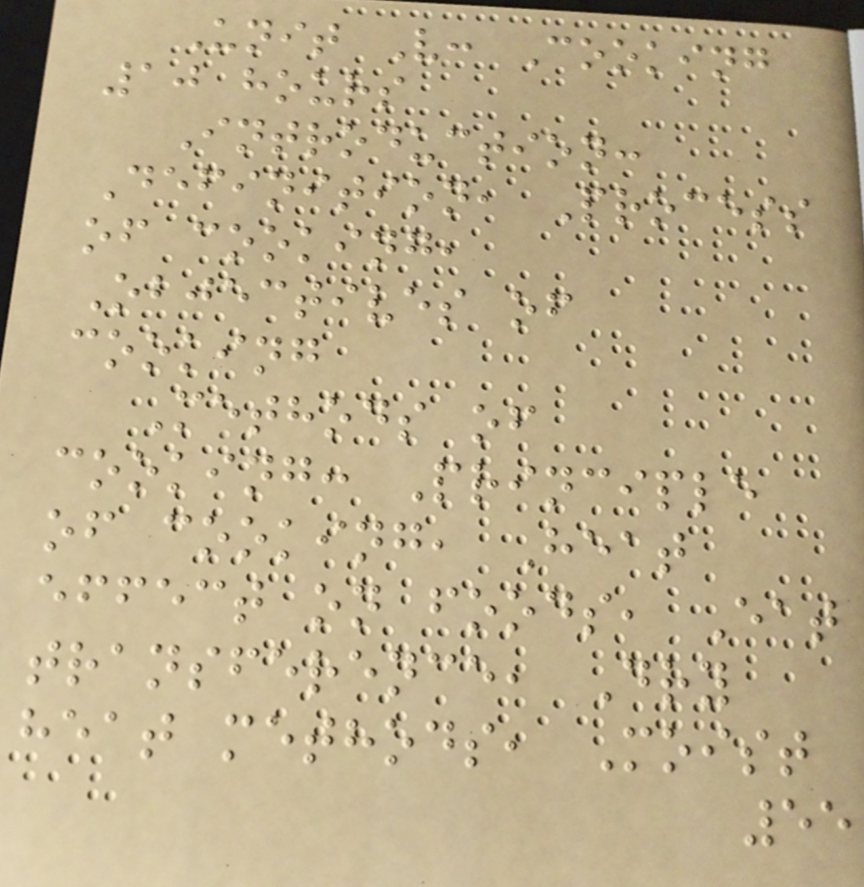Unit V: Cooking
10 hours
Introduction:
Definition, Process
of cooking,
Objectives of
cooking
Methods of
cooking: Principle
of cooking, Heat
effect on foods, Eat
transference, Dry
heat methods, Moist
55
